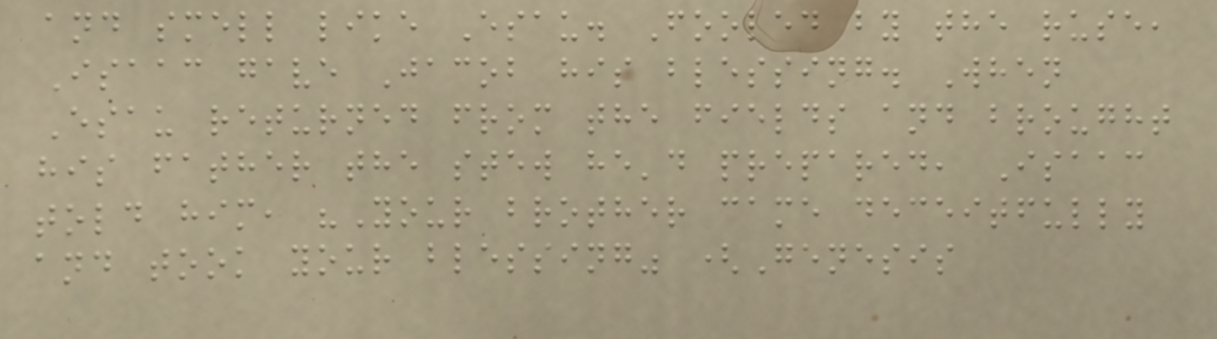and smell like Esau. Fooled by the ruse,
Isaac gave Jacob his blessing. When
Esau returned from the fields and brought
his father the stew he'd prepared, Isaac
told him, "Your brother came deceitfully
and took your blessing" (Genesis
